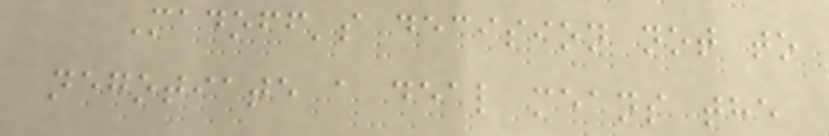Madoff's decision not to
negotiate a deal means the
